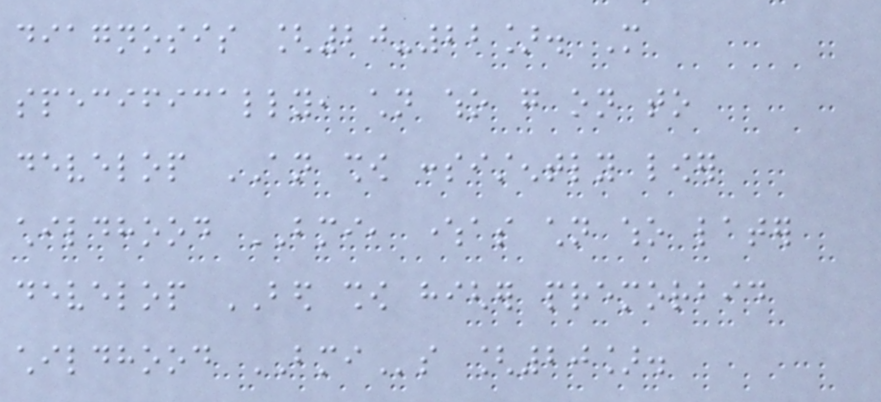diagnosis [20-22]. More
specifically, children who go on to
develop AN show consistently lower
childhood BMI, whereas children who later
develop BED show higher premorbid
childhood BMIs [20].
